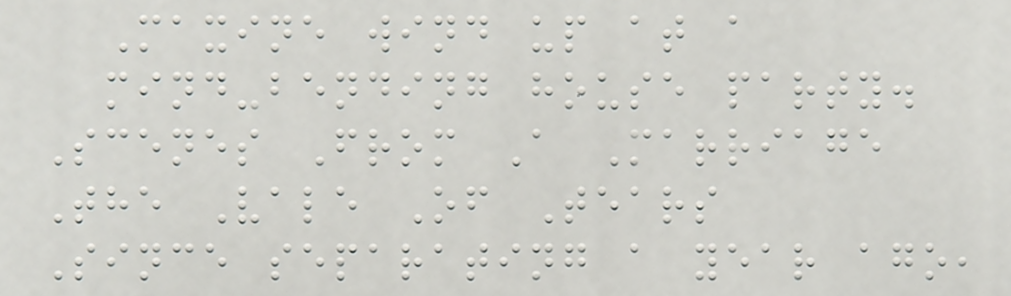Maxine wind up at a
mind-bending house party.
Scenes From A Marriage
The Vale Of Tears
Since separating a year ago,
